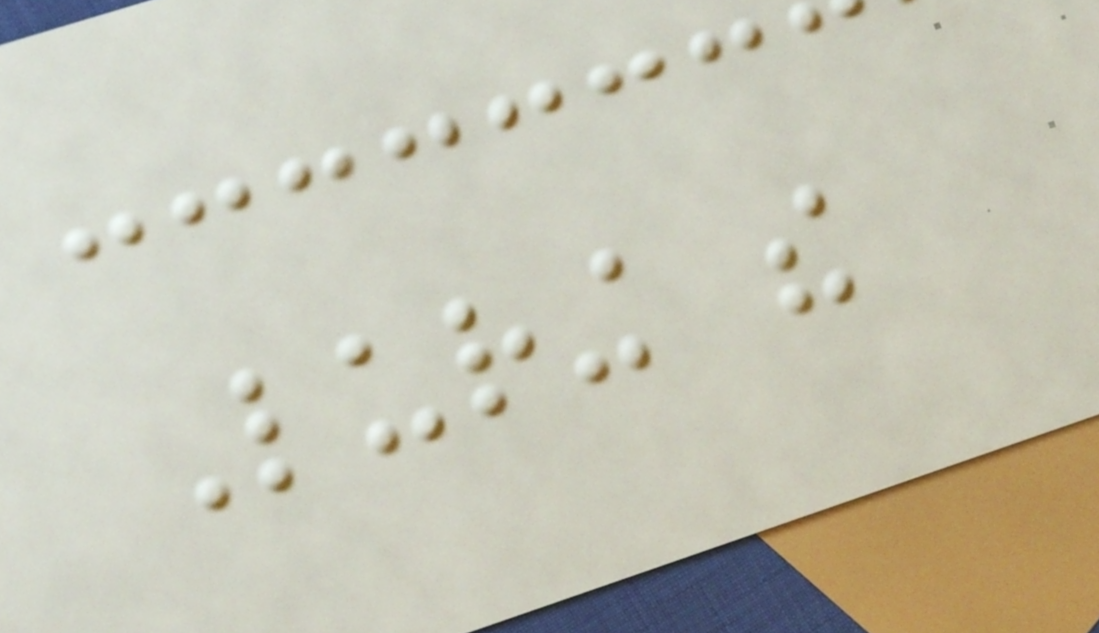Luring the
